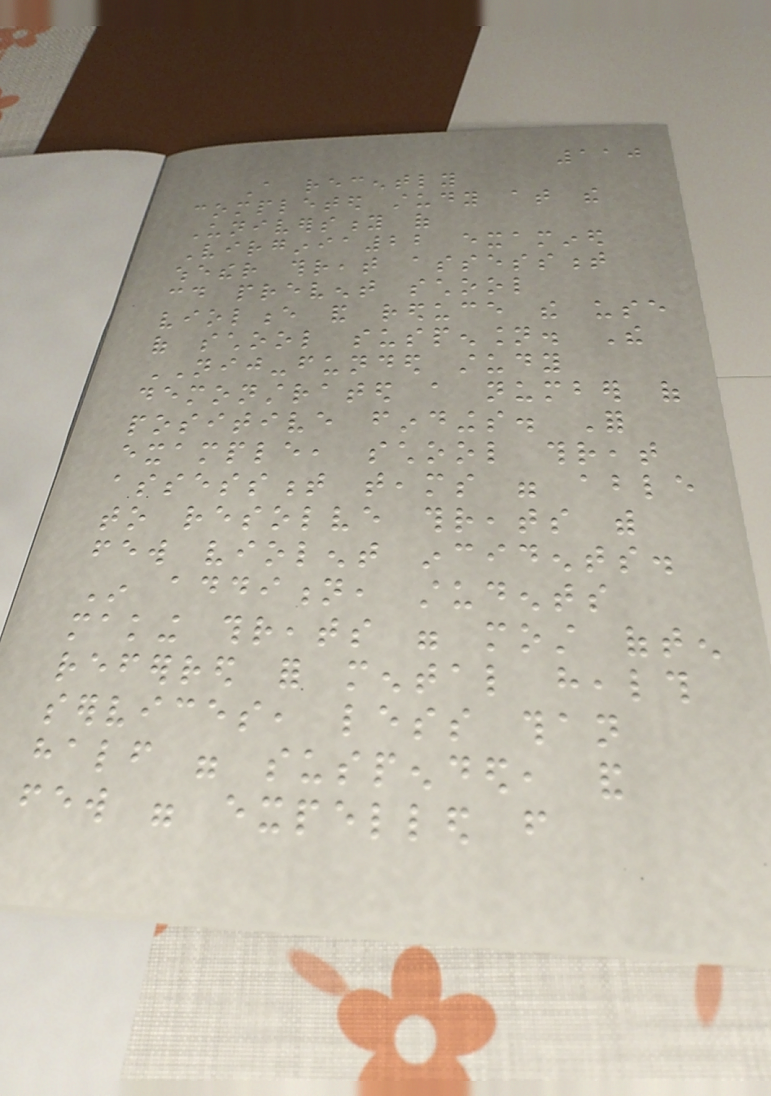110
A recently
completed study at the
University of
Virginia22 examined
whether threat assessment
could prevent school
violence and reduce the use
of school suspension. The
NIJ-funded study
demonstrated a number of
positive findings. For
example, school threat
assessment teams were able
to resolve threats with
few violent incidents.
In addition, students
making threats were most often
referred for mental health
services, less than
half were suspended, and
few were expelled from
